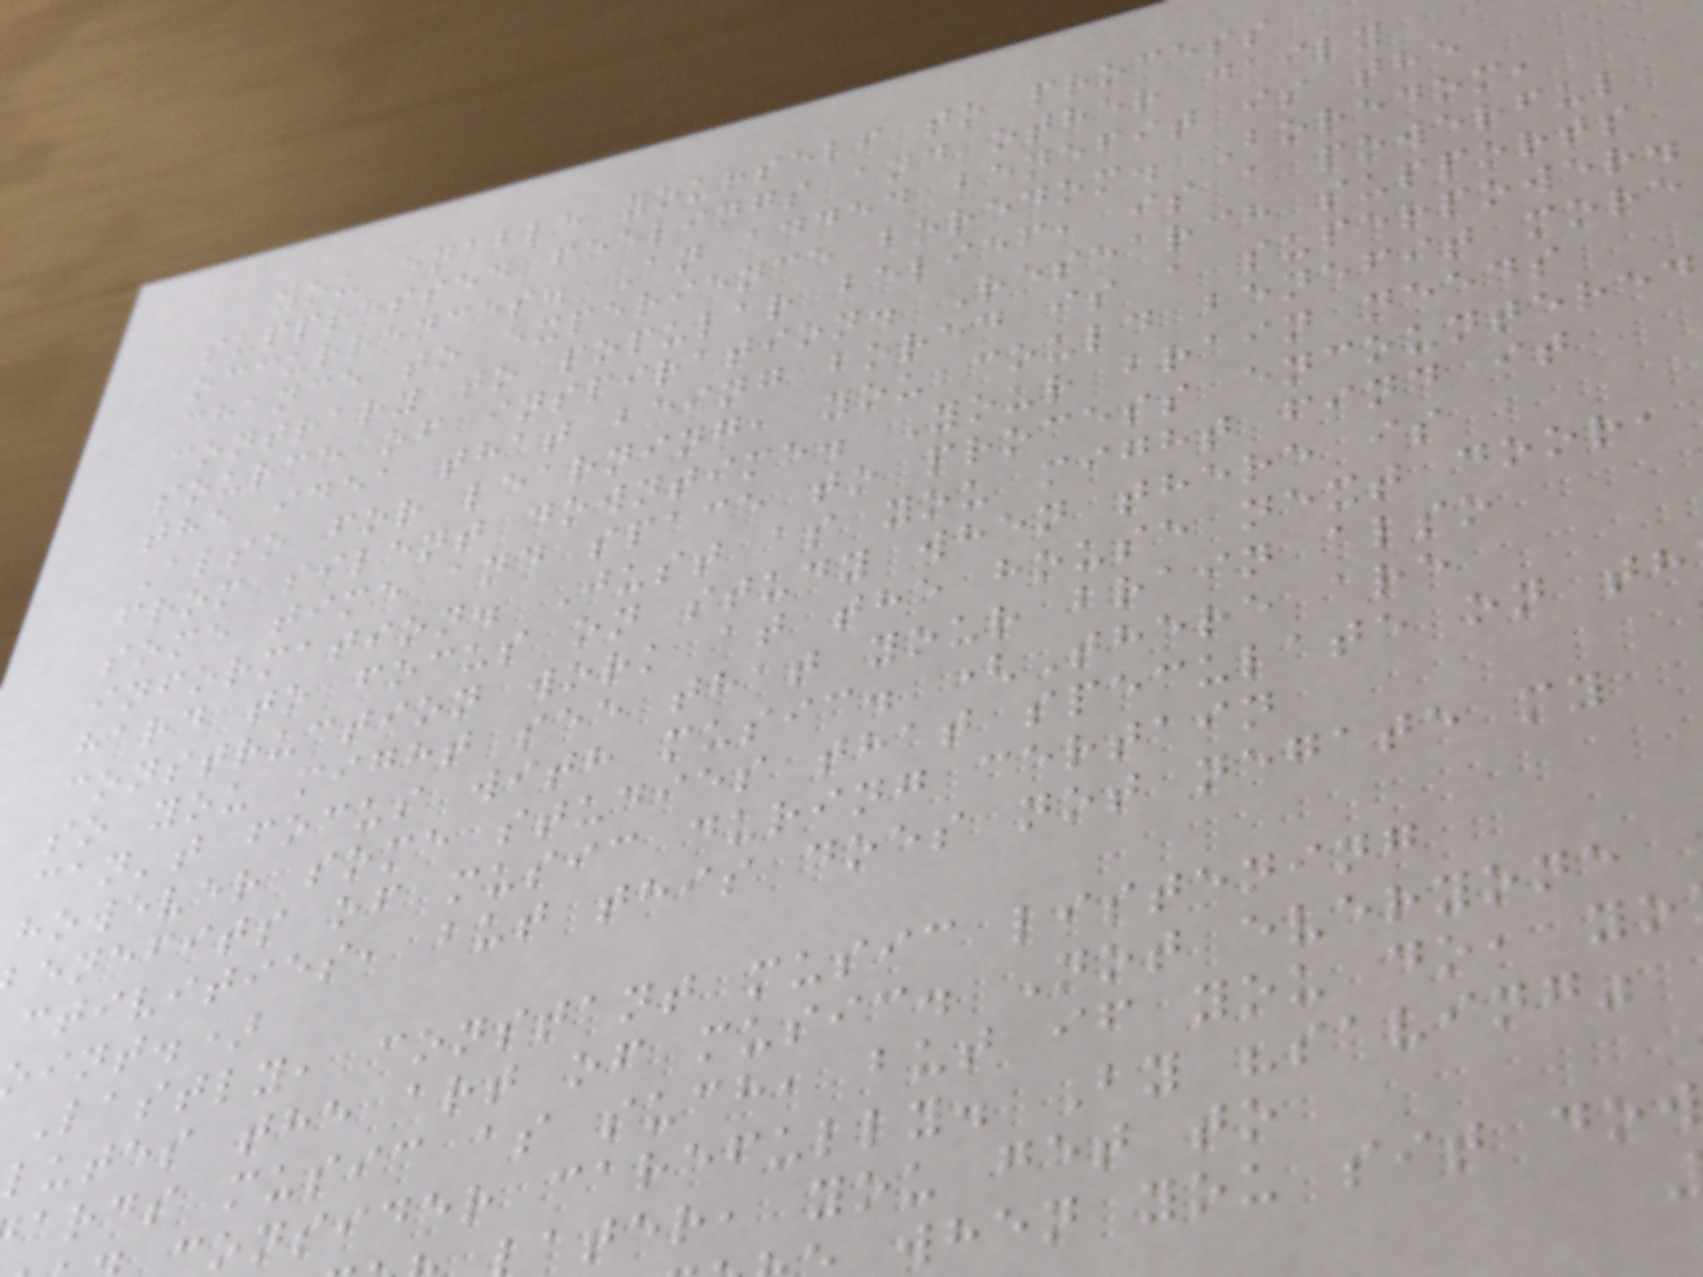you enable yourself to process
suppressed feelings and other daily
occurrences. An added benefit is the
chance to experience boredom. Boredom,
contrary to popular belief, is a powerful
source of inspiration. Research supports
the idea that being bored is a superpower.
Also for learning, you could benefit more
from silent downtime. Your brain needs
some time and space to process encountered
information. Just as you might find it
hard to focus on study when there is
construction work at the house next door,
so you might see that your brain also
can't focus with music. (There are
however some studies that speculate on th
enefits of music during certain
ctivities, but this does not negate my
int.)
Lastly, constant music listening
lutes the art of music. Not everyone
ards music as such, but if you do, yo
onsider carefully. By "saving"
ater, you get to
when you sit dow
